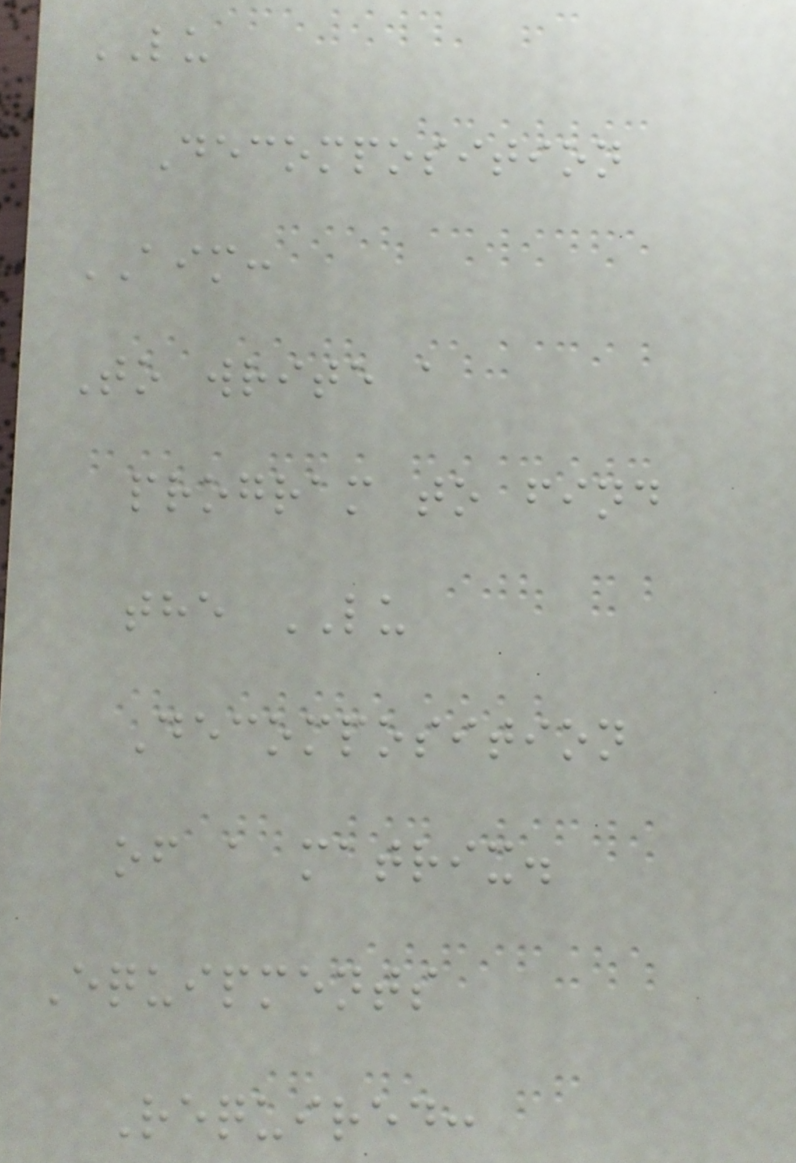LU
Decomposition
AIM:
To write a
program to find
the LU
Decomposition
of a matrix.
Equipments
Required:
